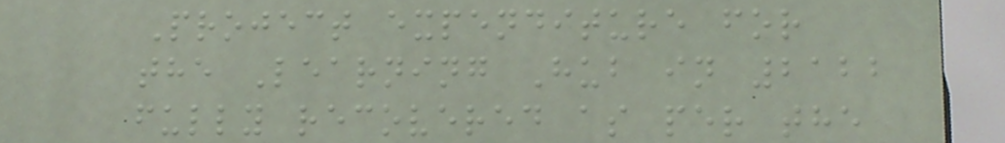Project expenditure for
the Learning Hub in 2122
fully recovered as per the
